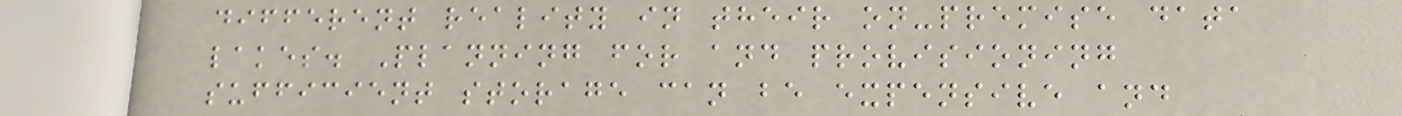different reality in their on-premise data
lakes. Planning for and provisioning
sufficient storage can be expensive and
